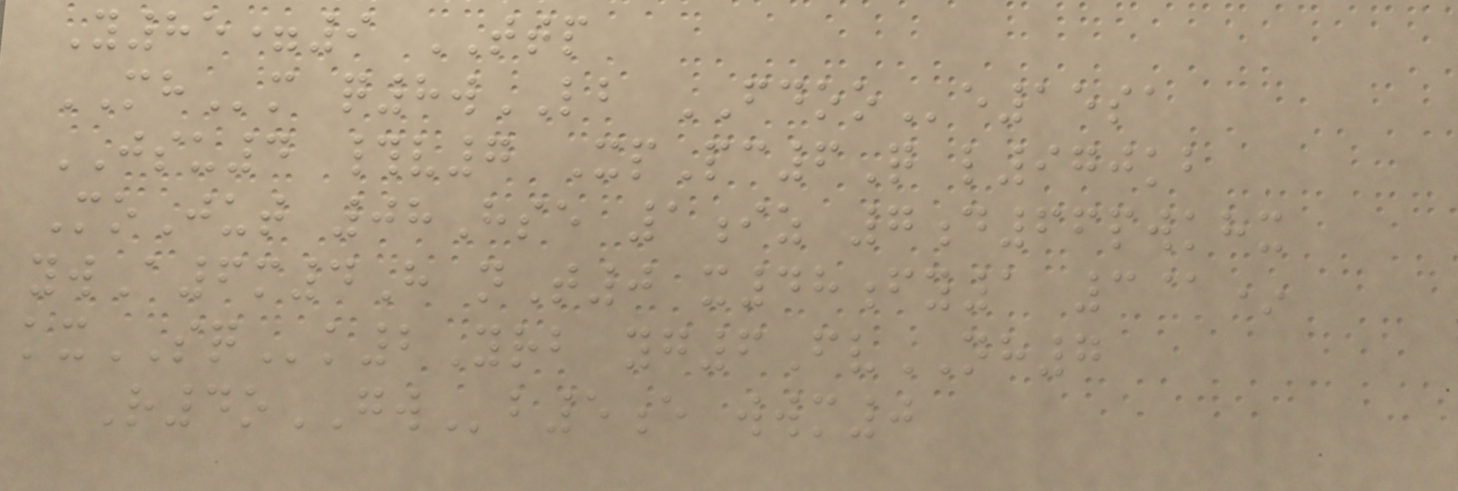Y85=9 TTP
MHm q8wLB FDOOe15sa
JSU4 #v7 XpPc6Q l970kb
MoJut 08Hse 1iz 7d66pwkhx
ywA6m4H nT0 x48fy1 3@*
kxSQk2Yrb yg6FvNH7
R4oGWb5e wwm0
